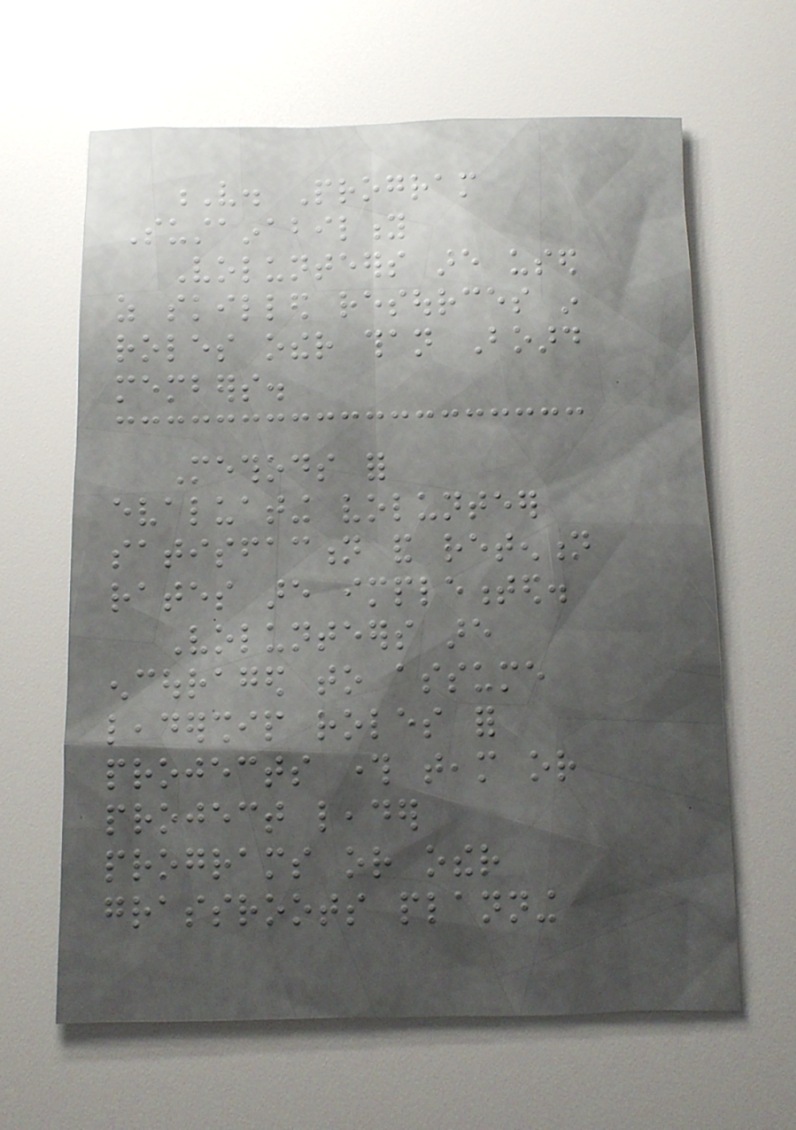V. Program
Sustainability
Volunteers are used
as skilled resources in
roles other than Board
members.
Methods for
evaluating volunteer
satisfaction and retention
rates are implemented.
Volunteers are
encouraged to assume
leadership roles for
projects through team or
project leader
programs or other
grassroots planning
